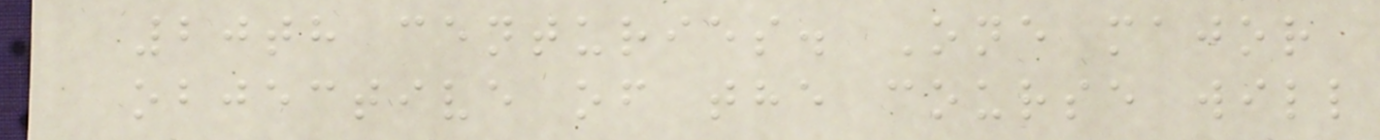20th centuries. One major
objective of the course will
